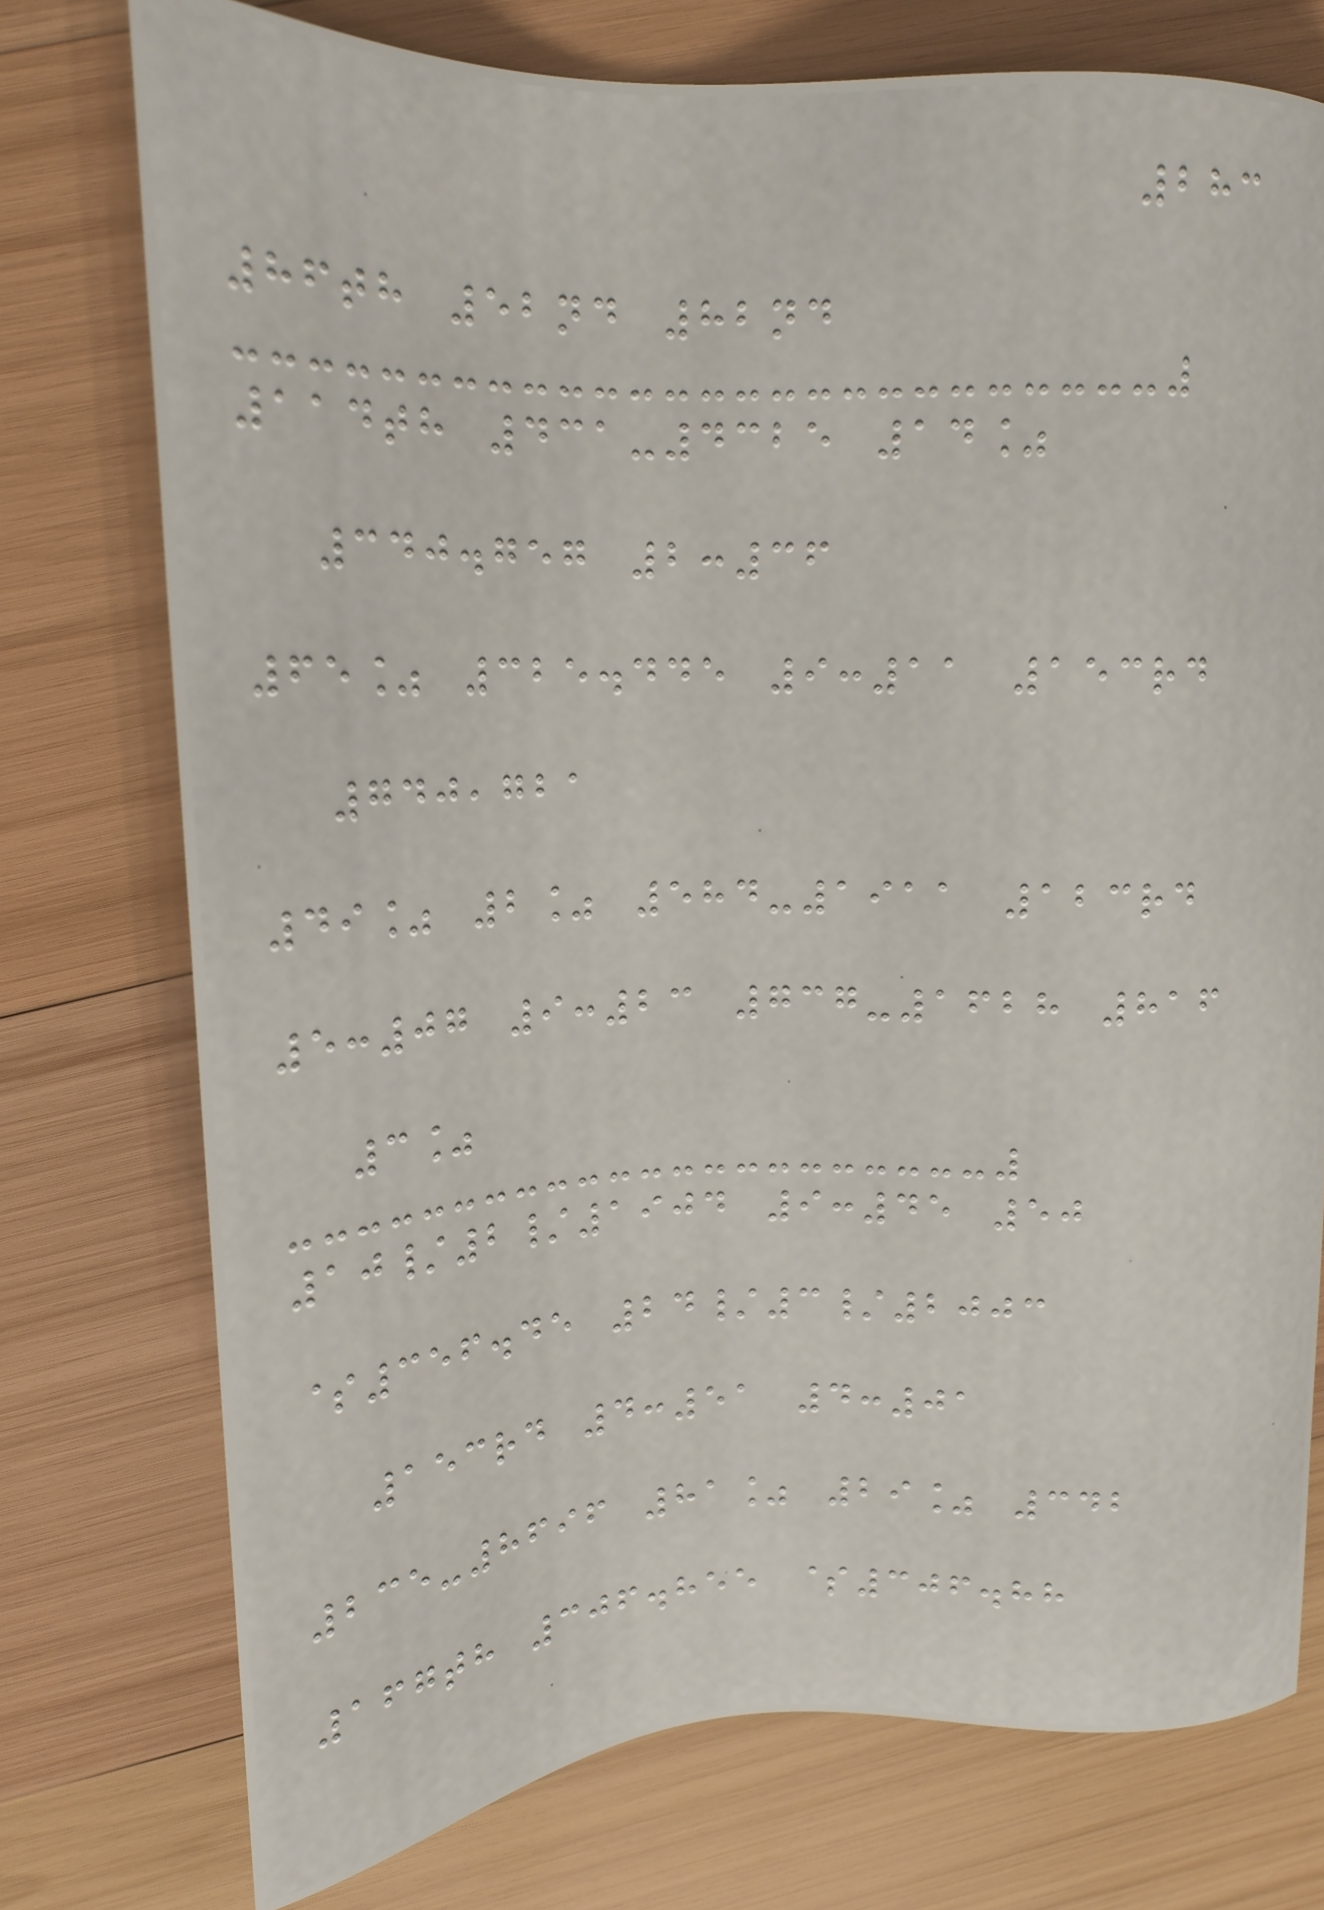283
86th 52nd 82nd
114th 431-4325 14%
340.757 2:36
65% 325.445 9:11 153rd
740,721
49% 2% 584-1911 123rd
5:07 9:23 737-1628 816
3%
10/2/1904 9:45 50
$356.45 24/3/2003
153rd 4:51 4:01
235-8696 81% 29% 342
167th 306.855 $306.88
